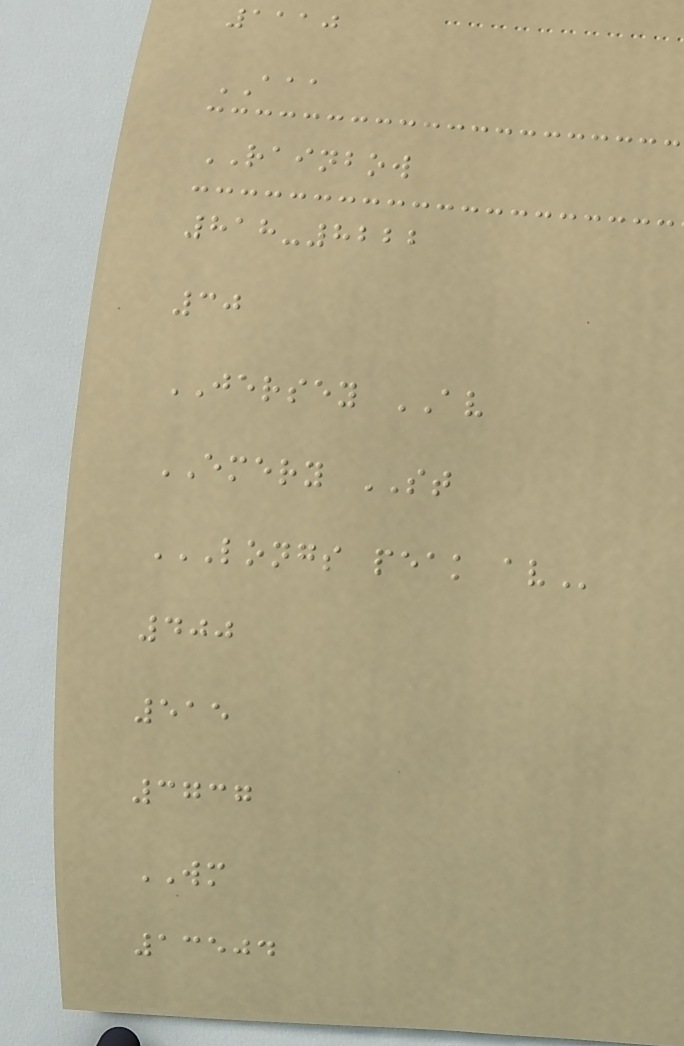1110
AAA
RAINBOW
818-8222
30
JERSEY AV
EMERY ST
LONGS PEAK AV
400
515
3737
WM
13504
